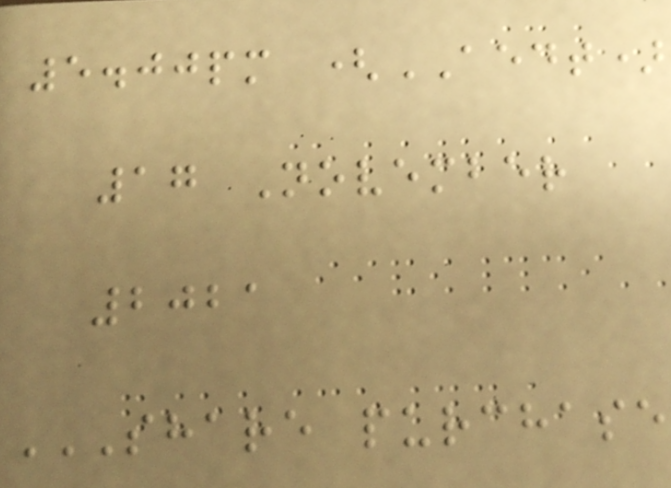5.00pm (AEDT)
17 November
2021
SHARE PURCHASE
